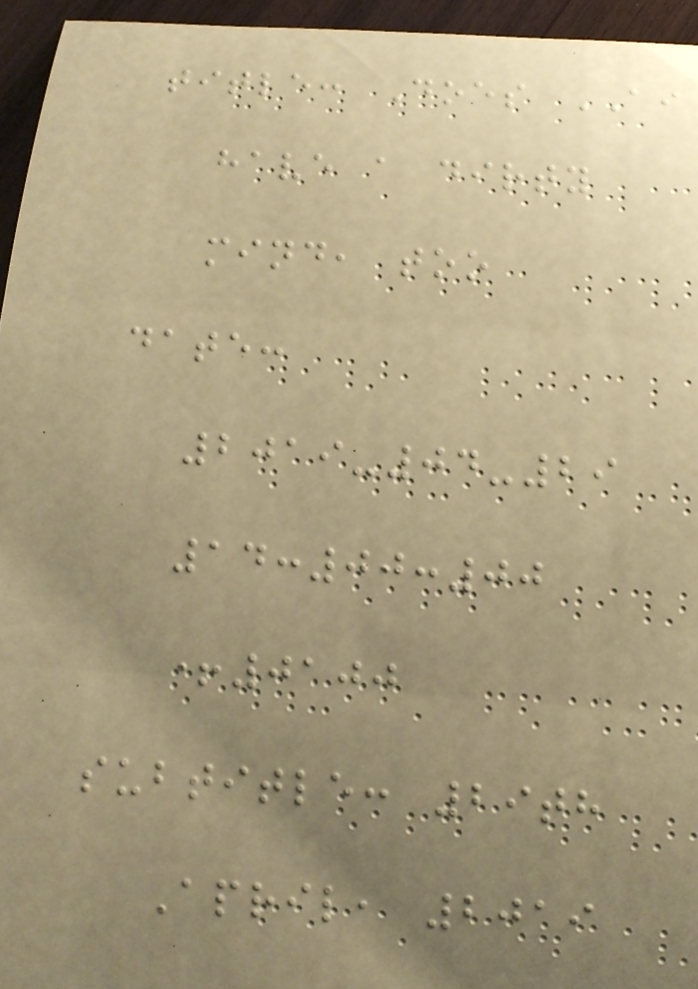title: Does AI
have a dirty
mind, too
date:
2019-04-29
14:00:00
+0100
subtitle: 29th
April, 2019
